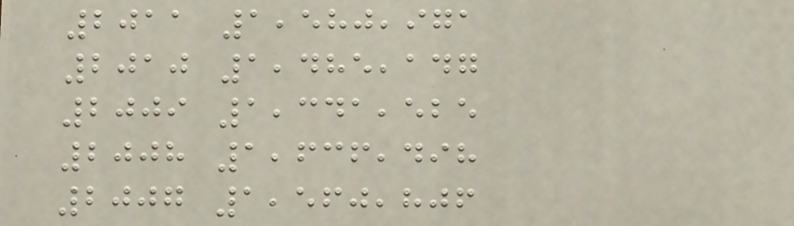2011 1,580,971
2010 1,485,147
2009 1,341,525
2008 1,636,498
2007 1,560,806
